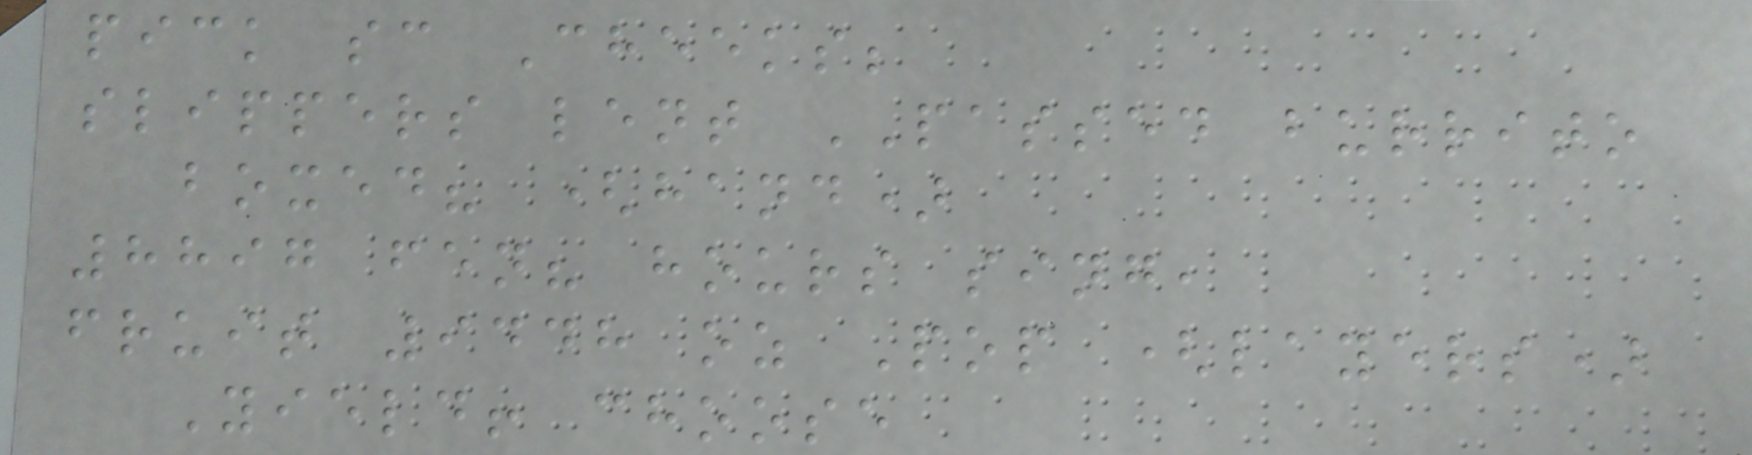pick sc Cheeks;
slippers lent PASSED burrito
boxed? (hand)
8897 fen? hours sing,
fruit 9448 oz Pop (layers)
Yield! choose
